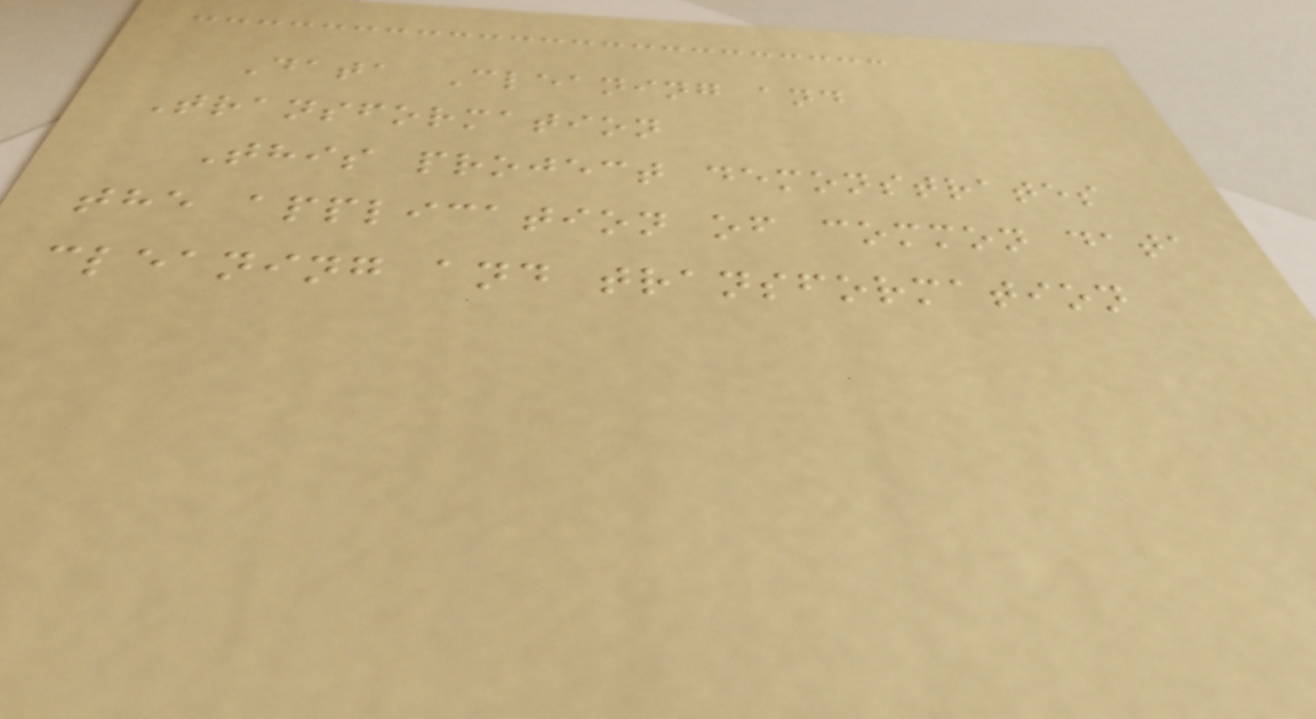Data Cleaning and
Transformation
This project demonstrates
the application of common data
cleaning and transformation
